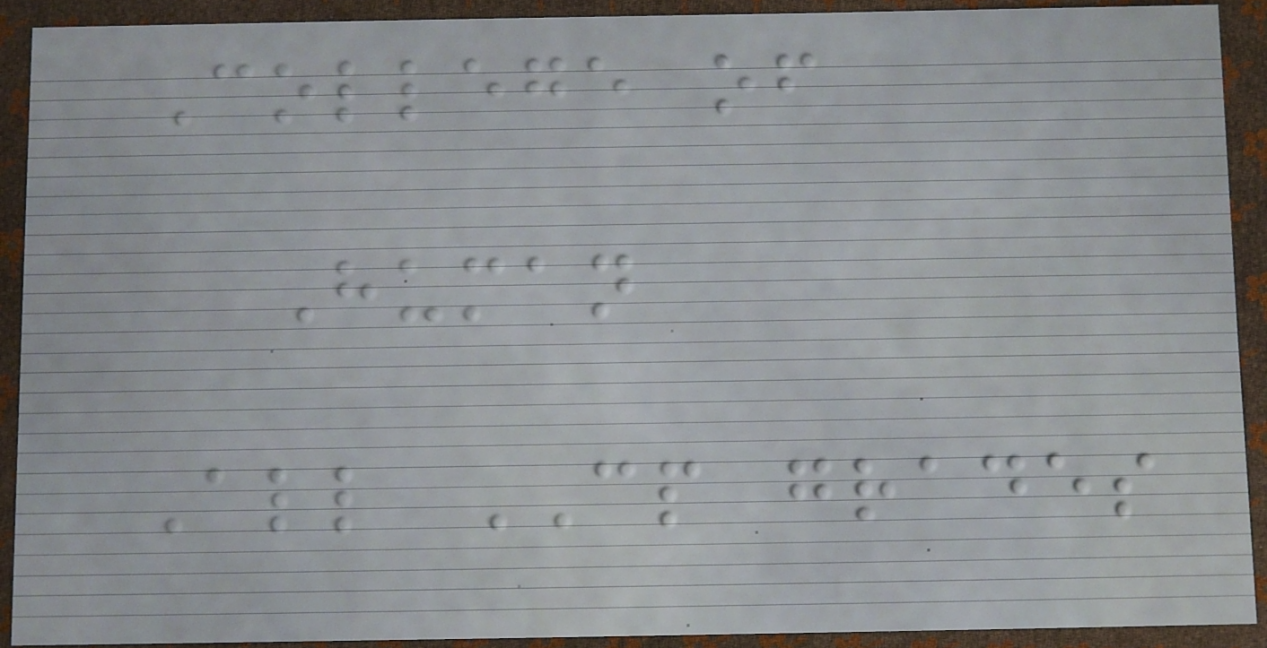College of
Human
All CP grades
